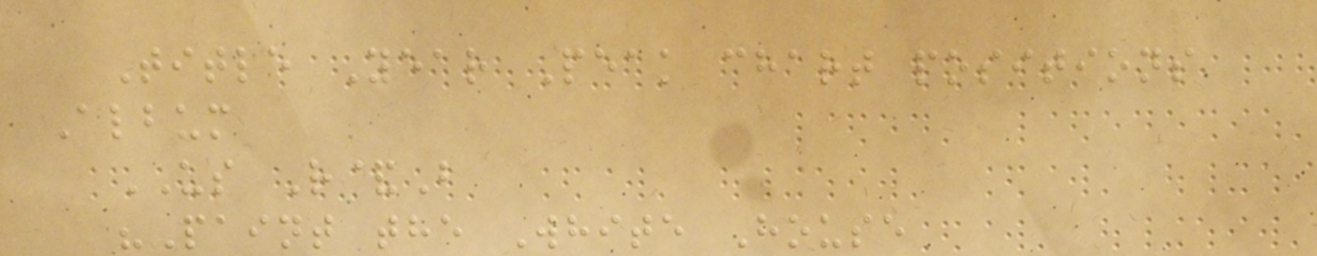Title Year Peak chart positions
Album
US R&B
"Paint the White House
